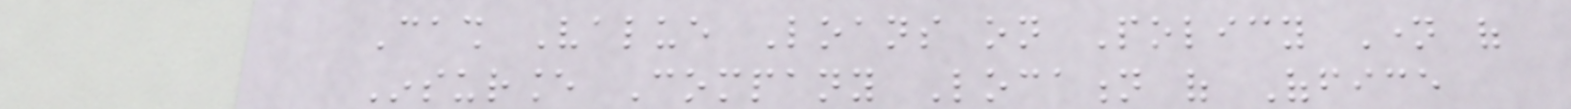Cash Value Loans on Policy Name of
Insurance Company Location of Office
